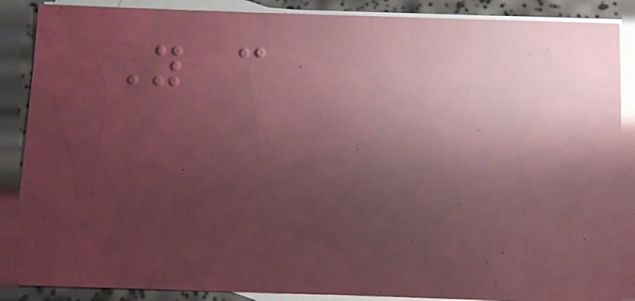You can
